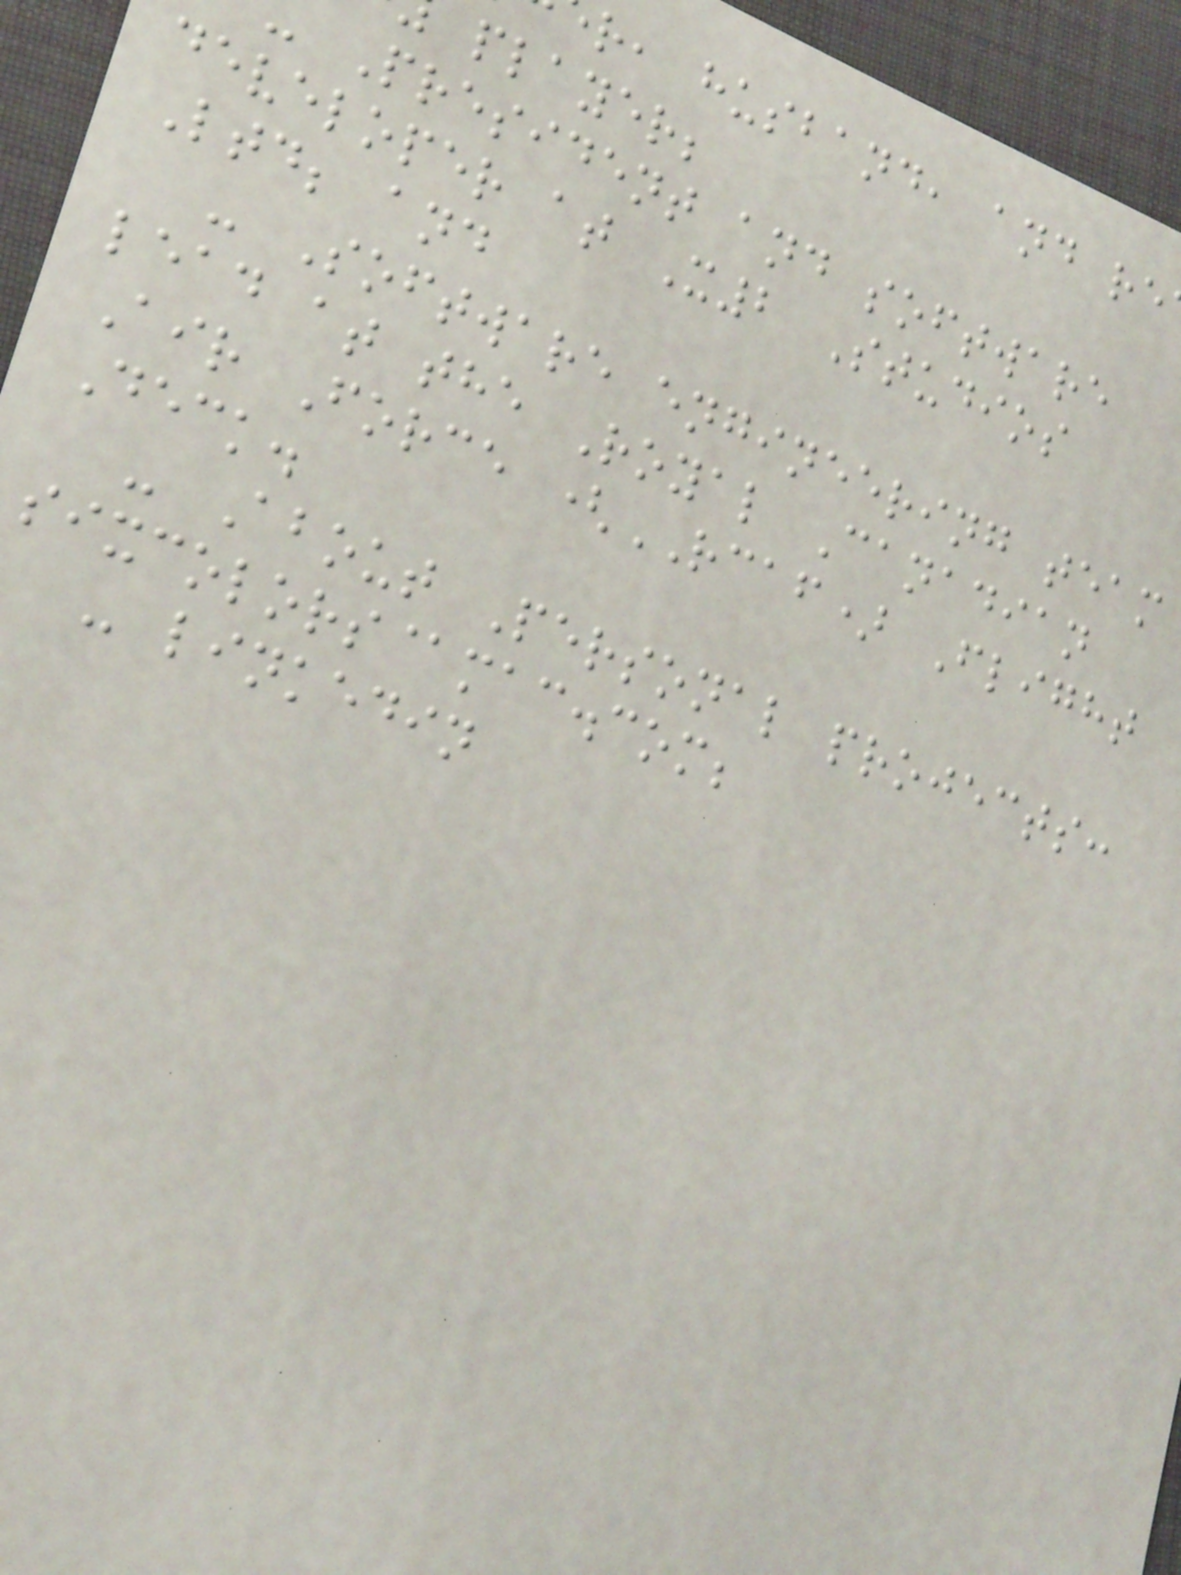r, husband, and re
player;
President and software
developer at X2 Studios
Ltd; and
- Software engineering team
lead at the Royal Canadian
Air Force (RCAF) Flight
Deck.
- About Personal projects:
sixcolors@mac.com;
- linkedin
